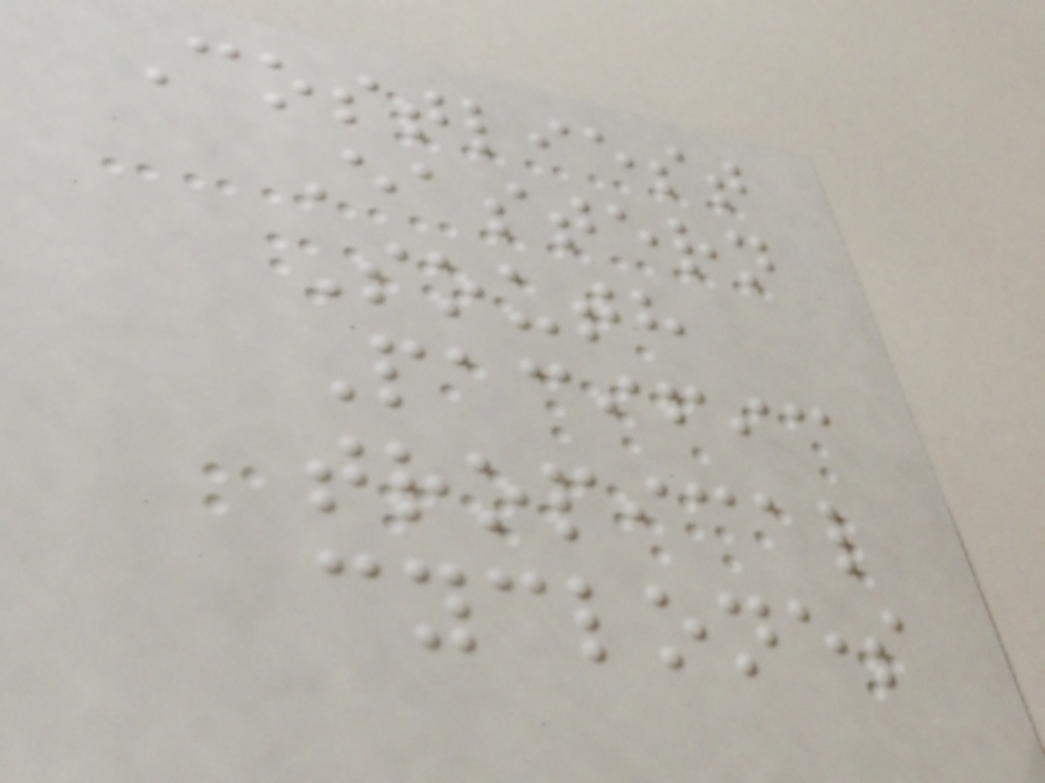Costliest
Eastern
South
Pacific
tropical
cyclones
